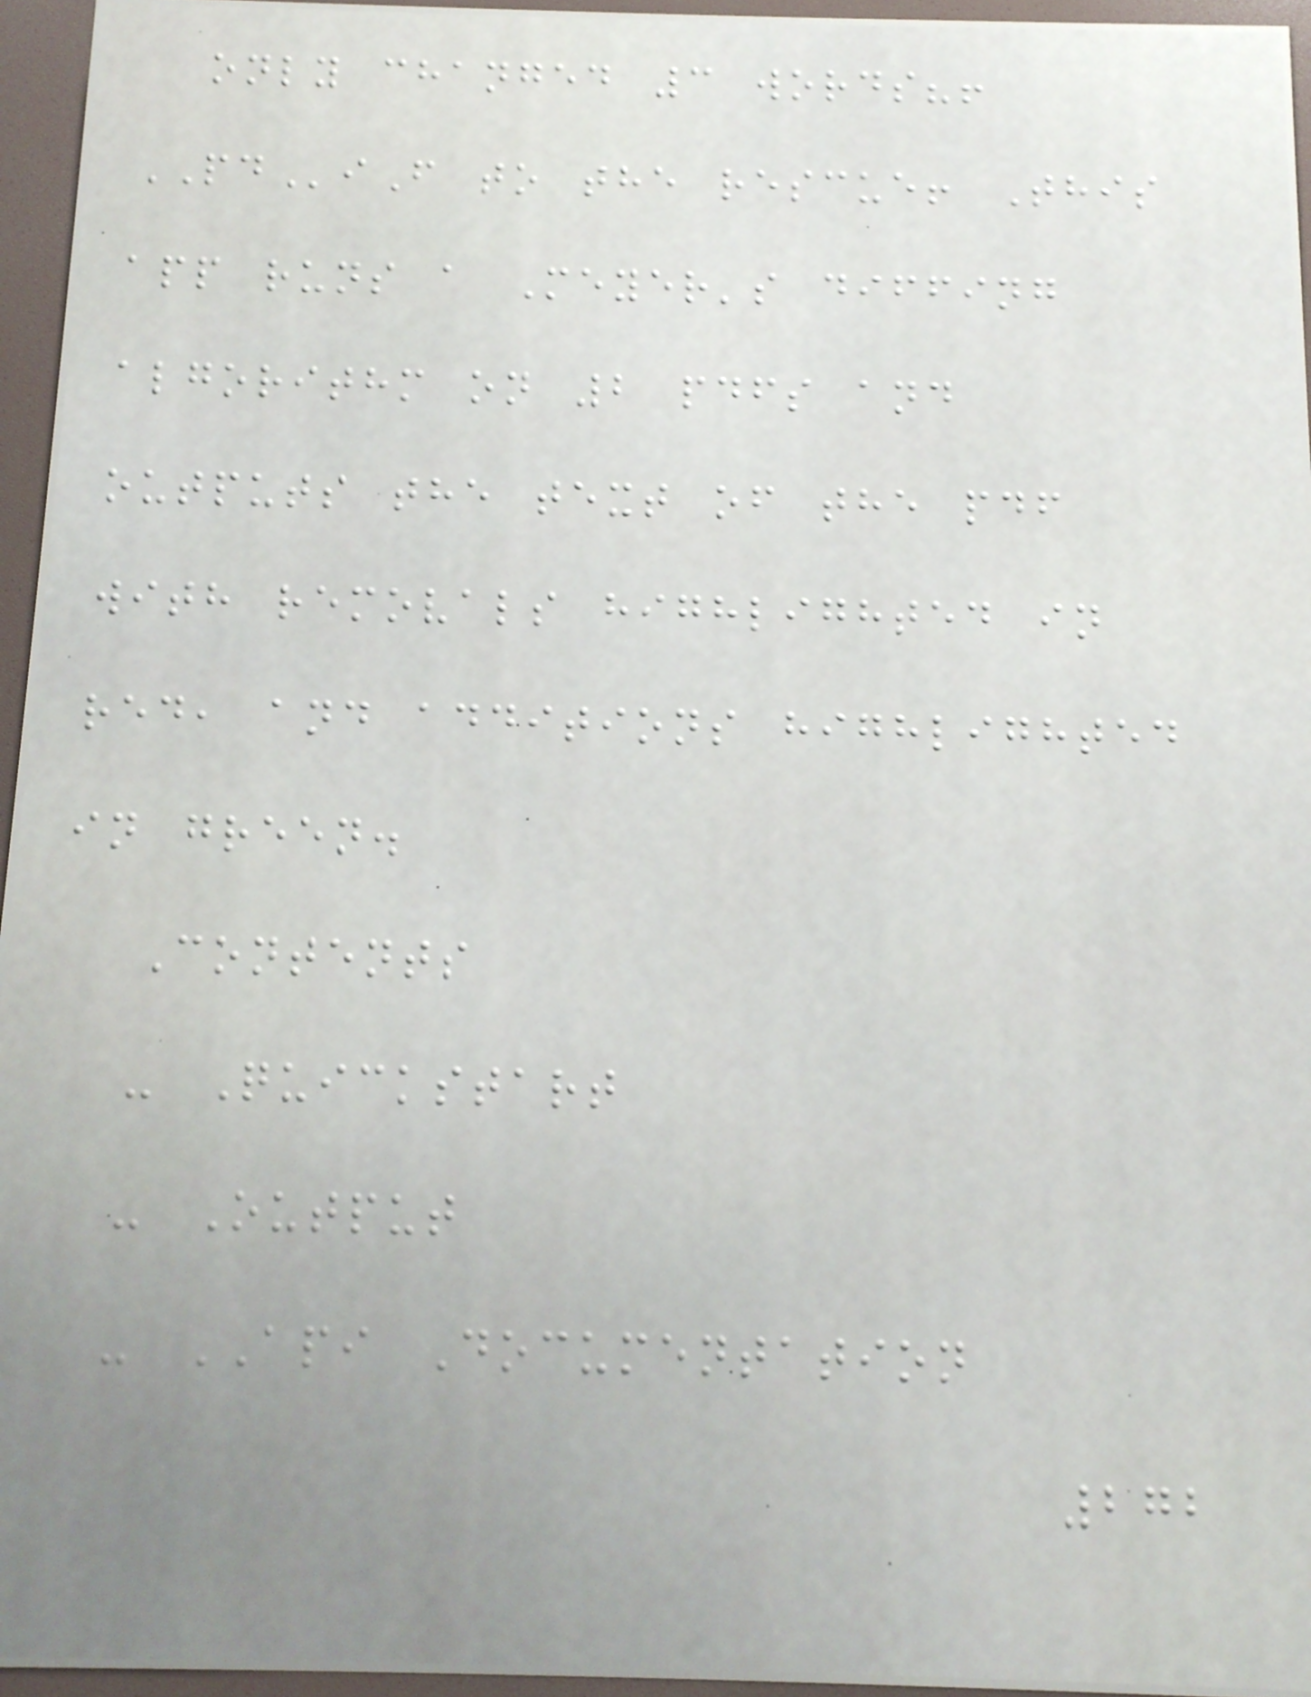only changed 3 words?!
PDiF to the rescue! This
app runs a Meyer's diffing
algorithm on 2 pdfs and
outputs the text of the pdf
with removals highlighted in
red, and additions highlighted
in green.
Contents
- Quickstart
- Output
- API Documentation
272
